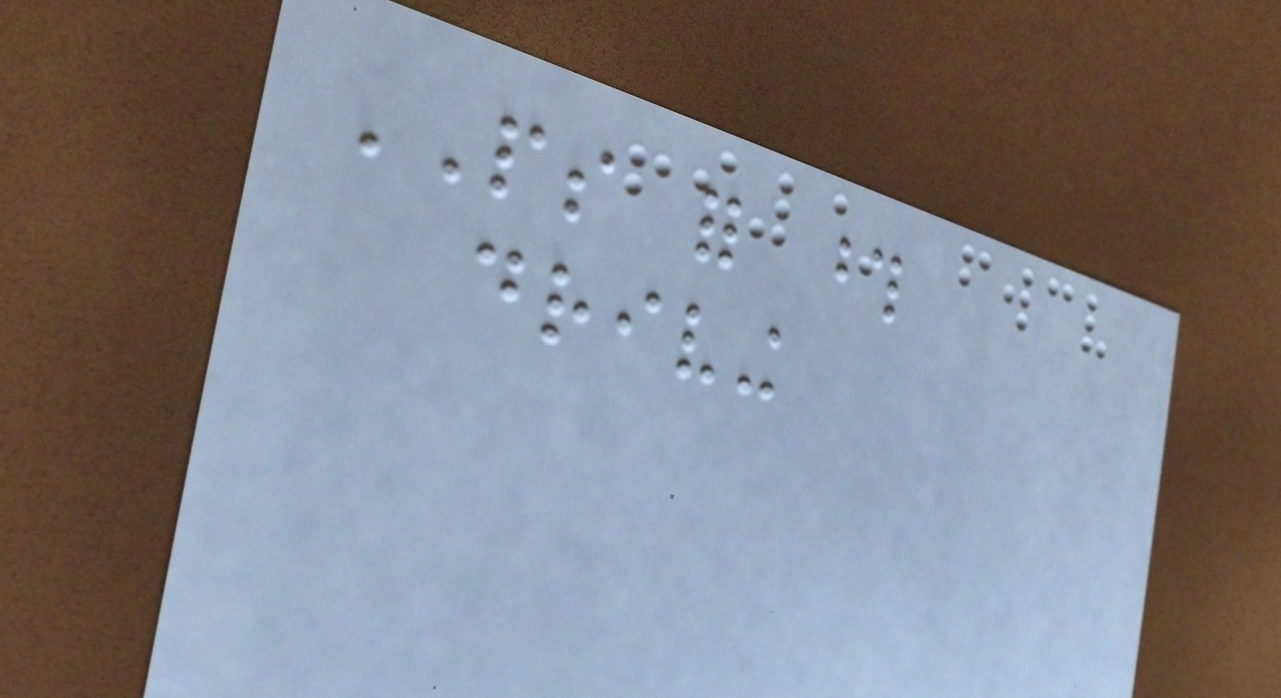PS for those
driving
